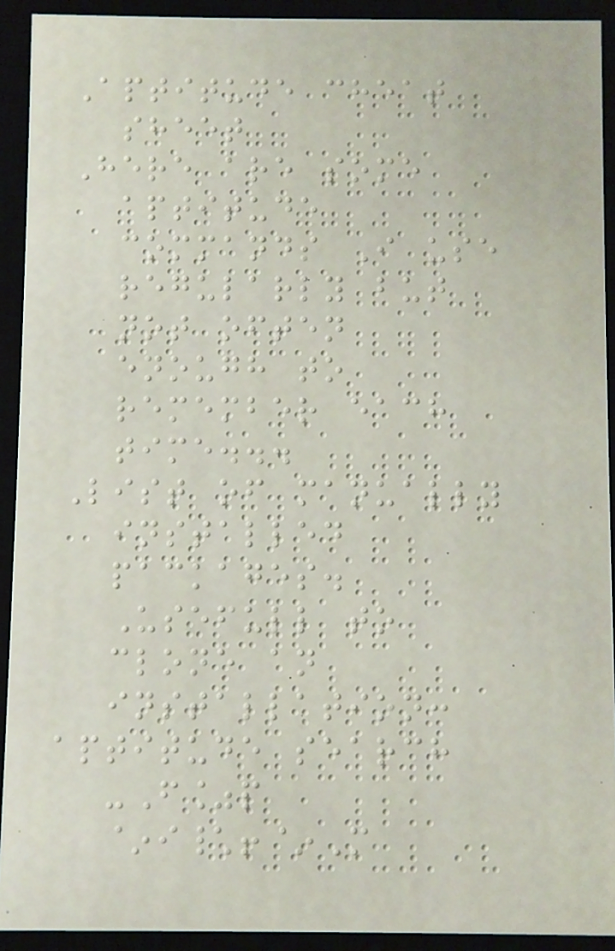Aptitude cheat
sheet
Here are some
aptitude
commands I use
regularly but
not often
enough to
remember each
time...
List of manually
installed
packages.
Usefull to
clone an
installation:
aptitude search
-F%p
~i\!~M
